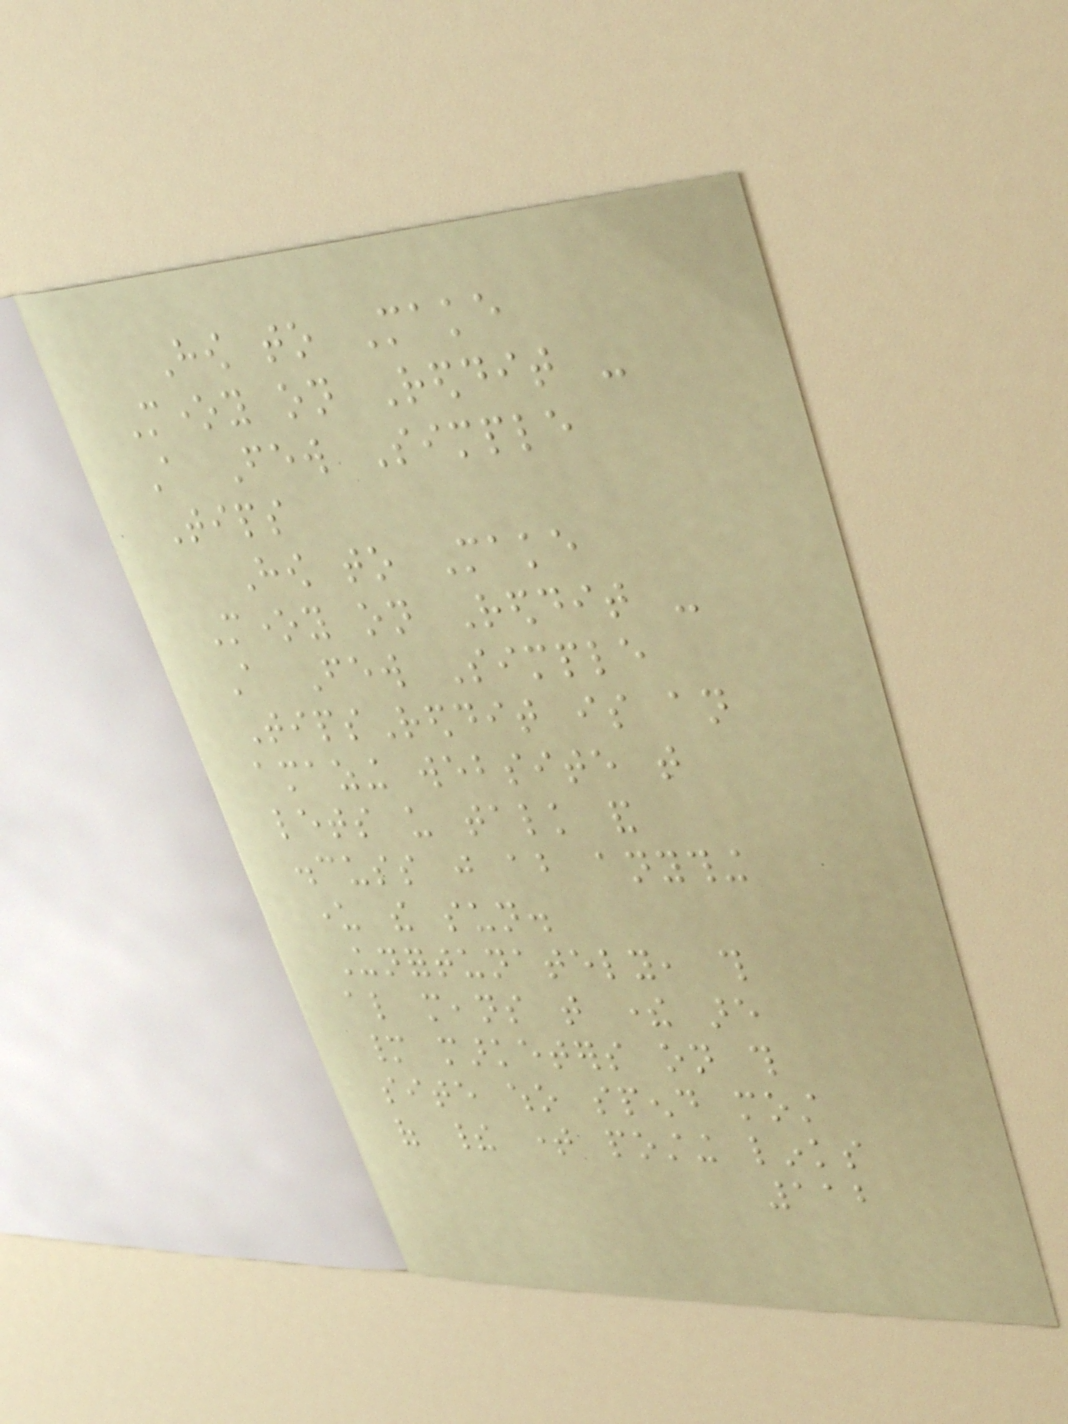How to Make
Money on Reddit -
A Few Simple
Tips
How to Make
Money on Reddit -
A Few Simple
TipsReddit is an
amazing website that
lets us talk and
discuss just about anything
under the sun.
Unfortunately, this
also means that there are
many marketers on this
site who spend most
of their time posting links
112
